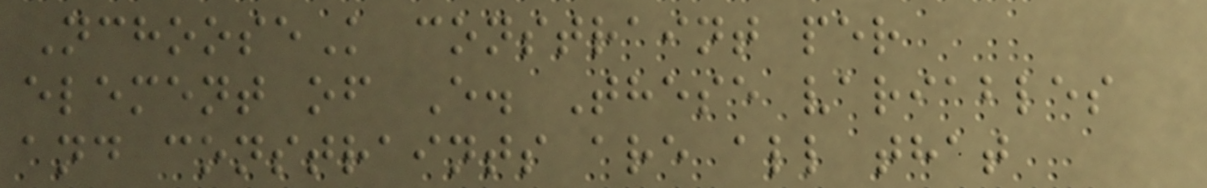NchooseK constraint per
element of E. These variables
and constraints are all that
